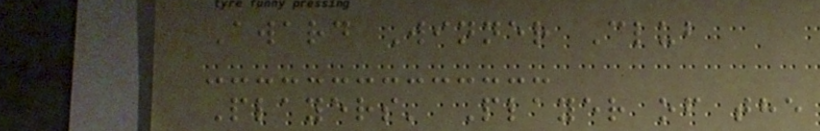Award Winner Club
Players' Player of the
